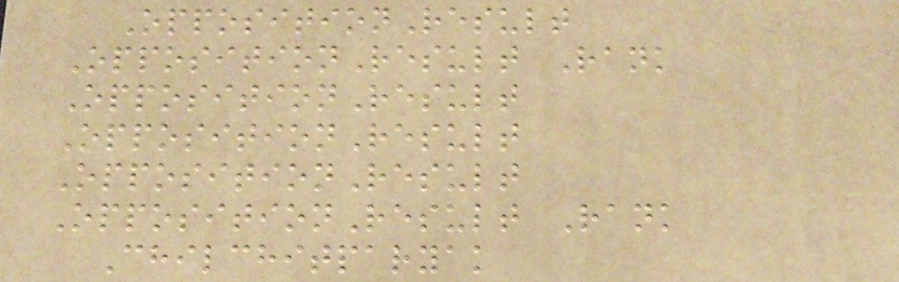OppositionResult
OppositionResult Rank
OppositionResult
OppositionResult
OppositionResult
OppositionResult Rank
Chilchitparyak
